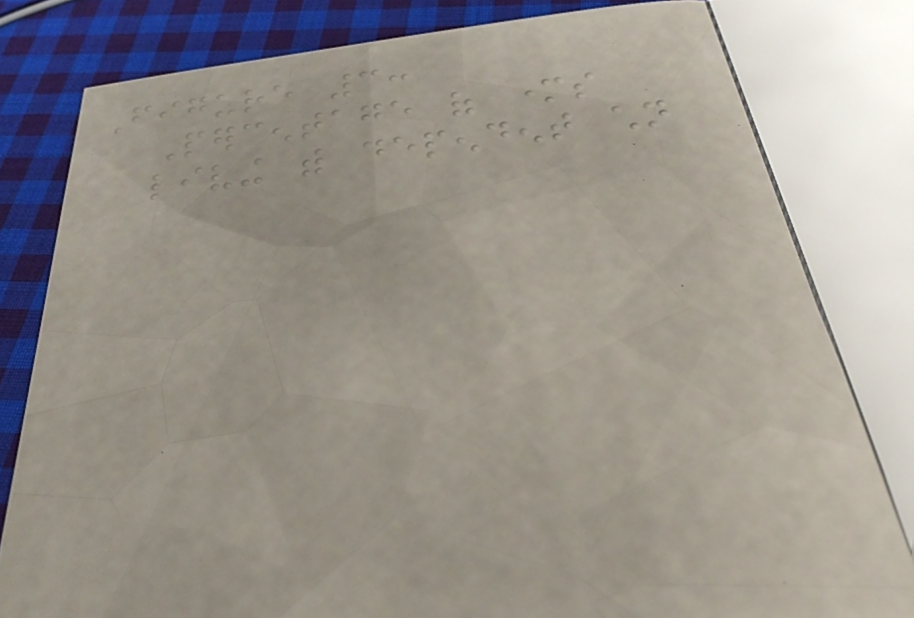Figure 3:
Percentage of mothers
living with dependent children
